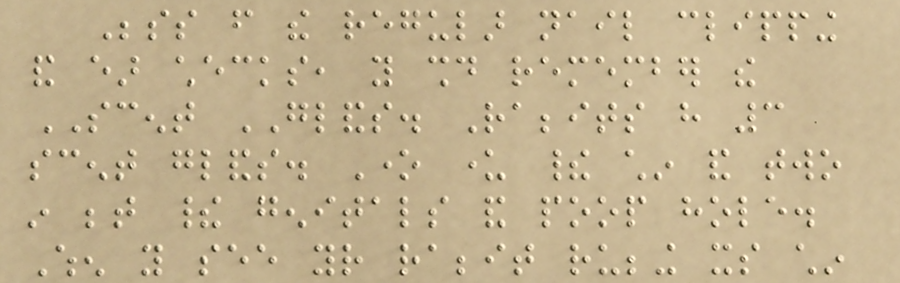Besides from the regular nail clipping
and ear checks, you should remember the
SCENT GLANDS. Rabbits have 3
scent glands. One under their chin and two
in between their genitals and poop hole.
When you see your rabbit rubbing its chin
